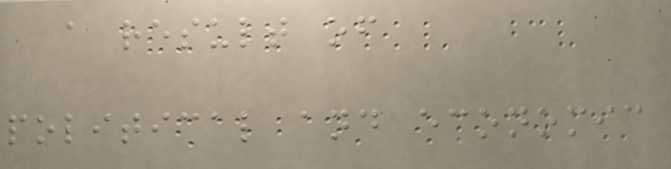a result of
political and economic
